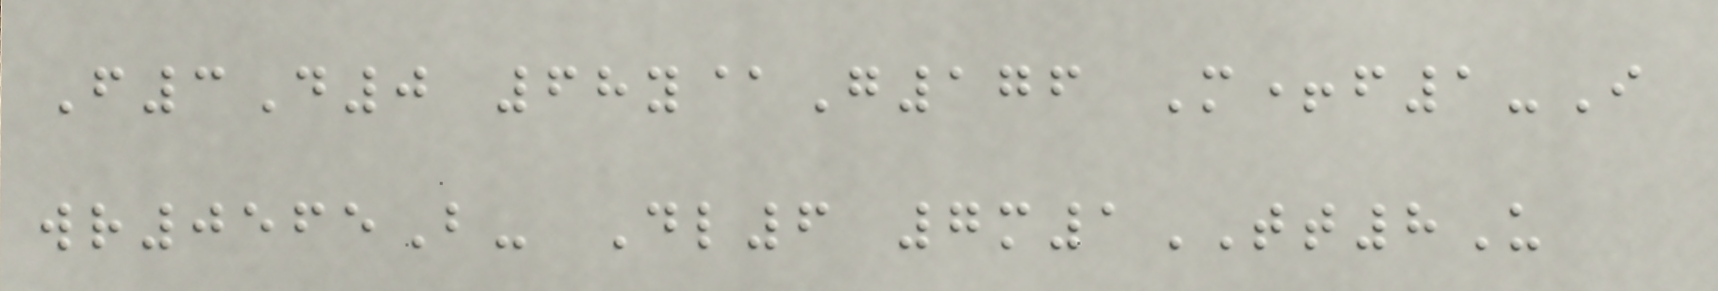F3D0 68y@G176 M+f1-I
wr0565B- Dl6 7m1TT8U
